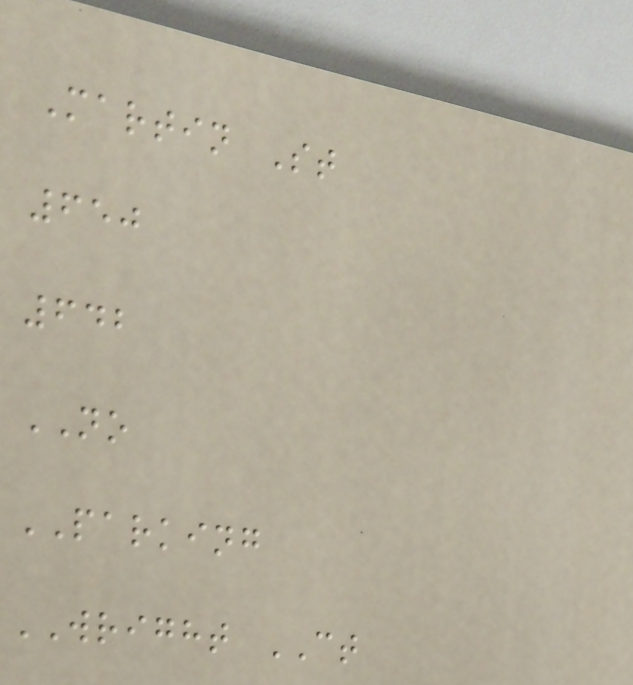Martin St
650
642
NO
PARKING
WRIGHT CT
